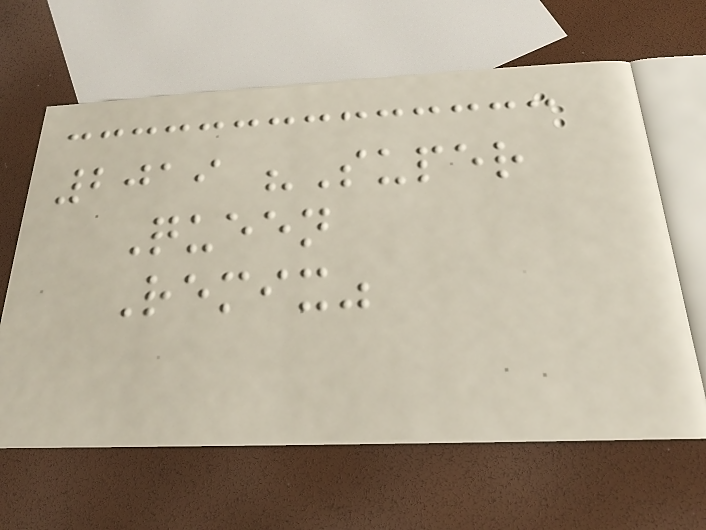2019 "Super
Queen
Remix"
